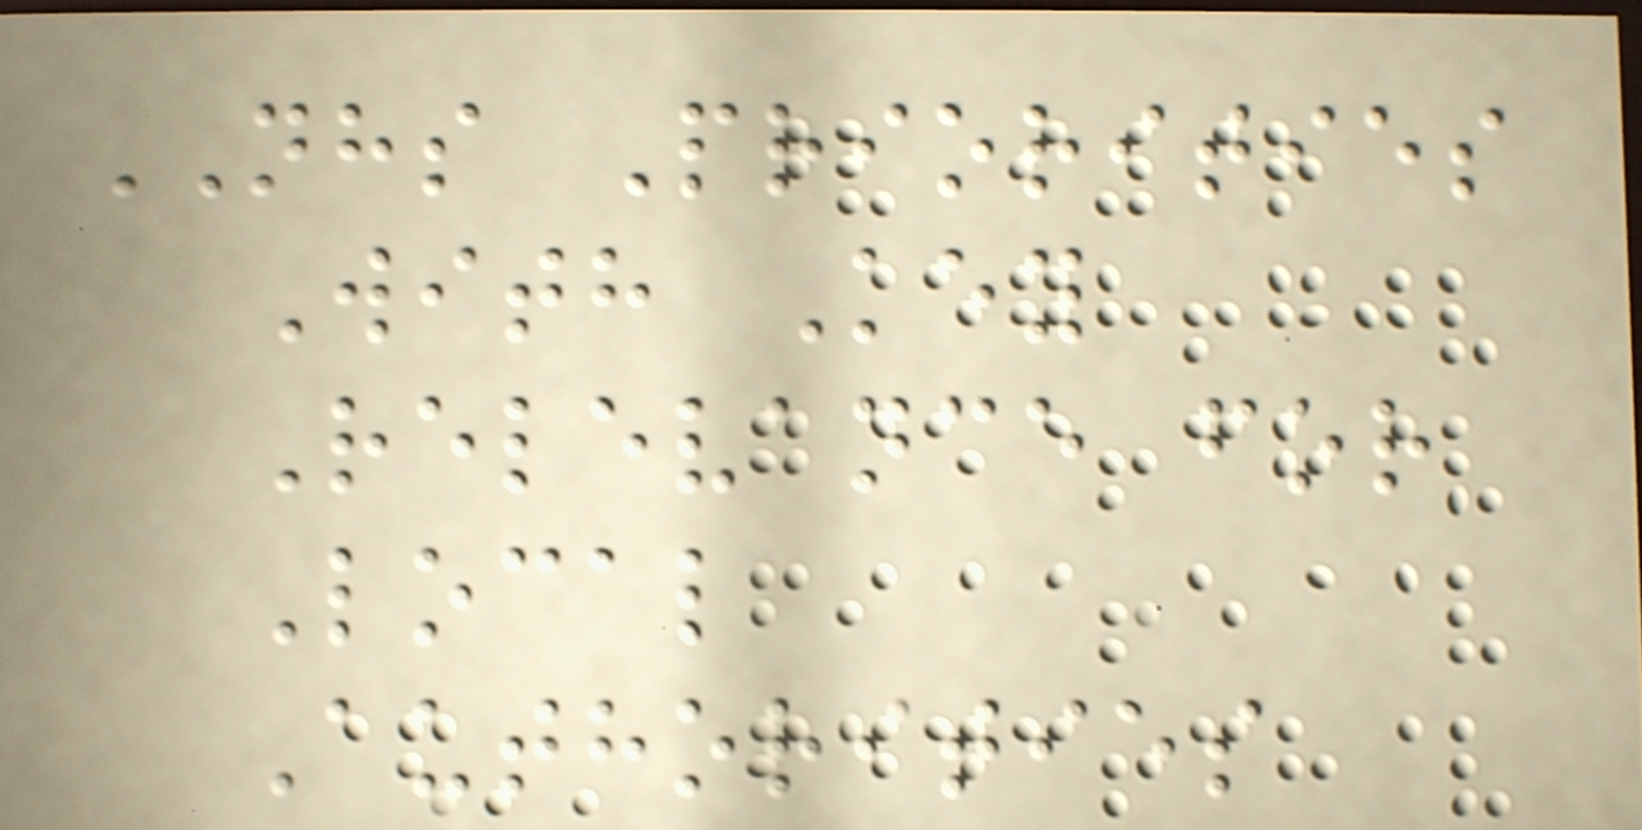NHS Priorities
With Key
Relevance for
Local
Authorities
